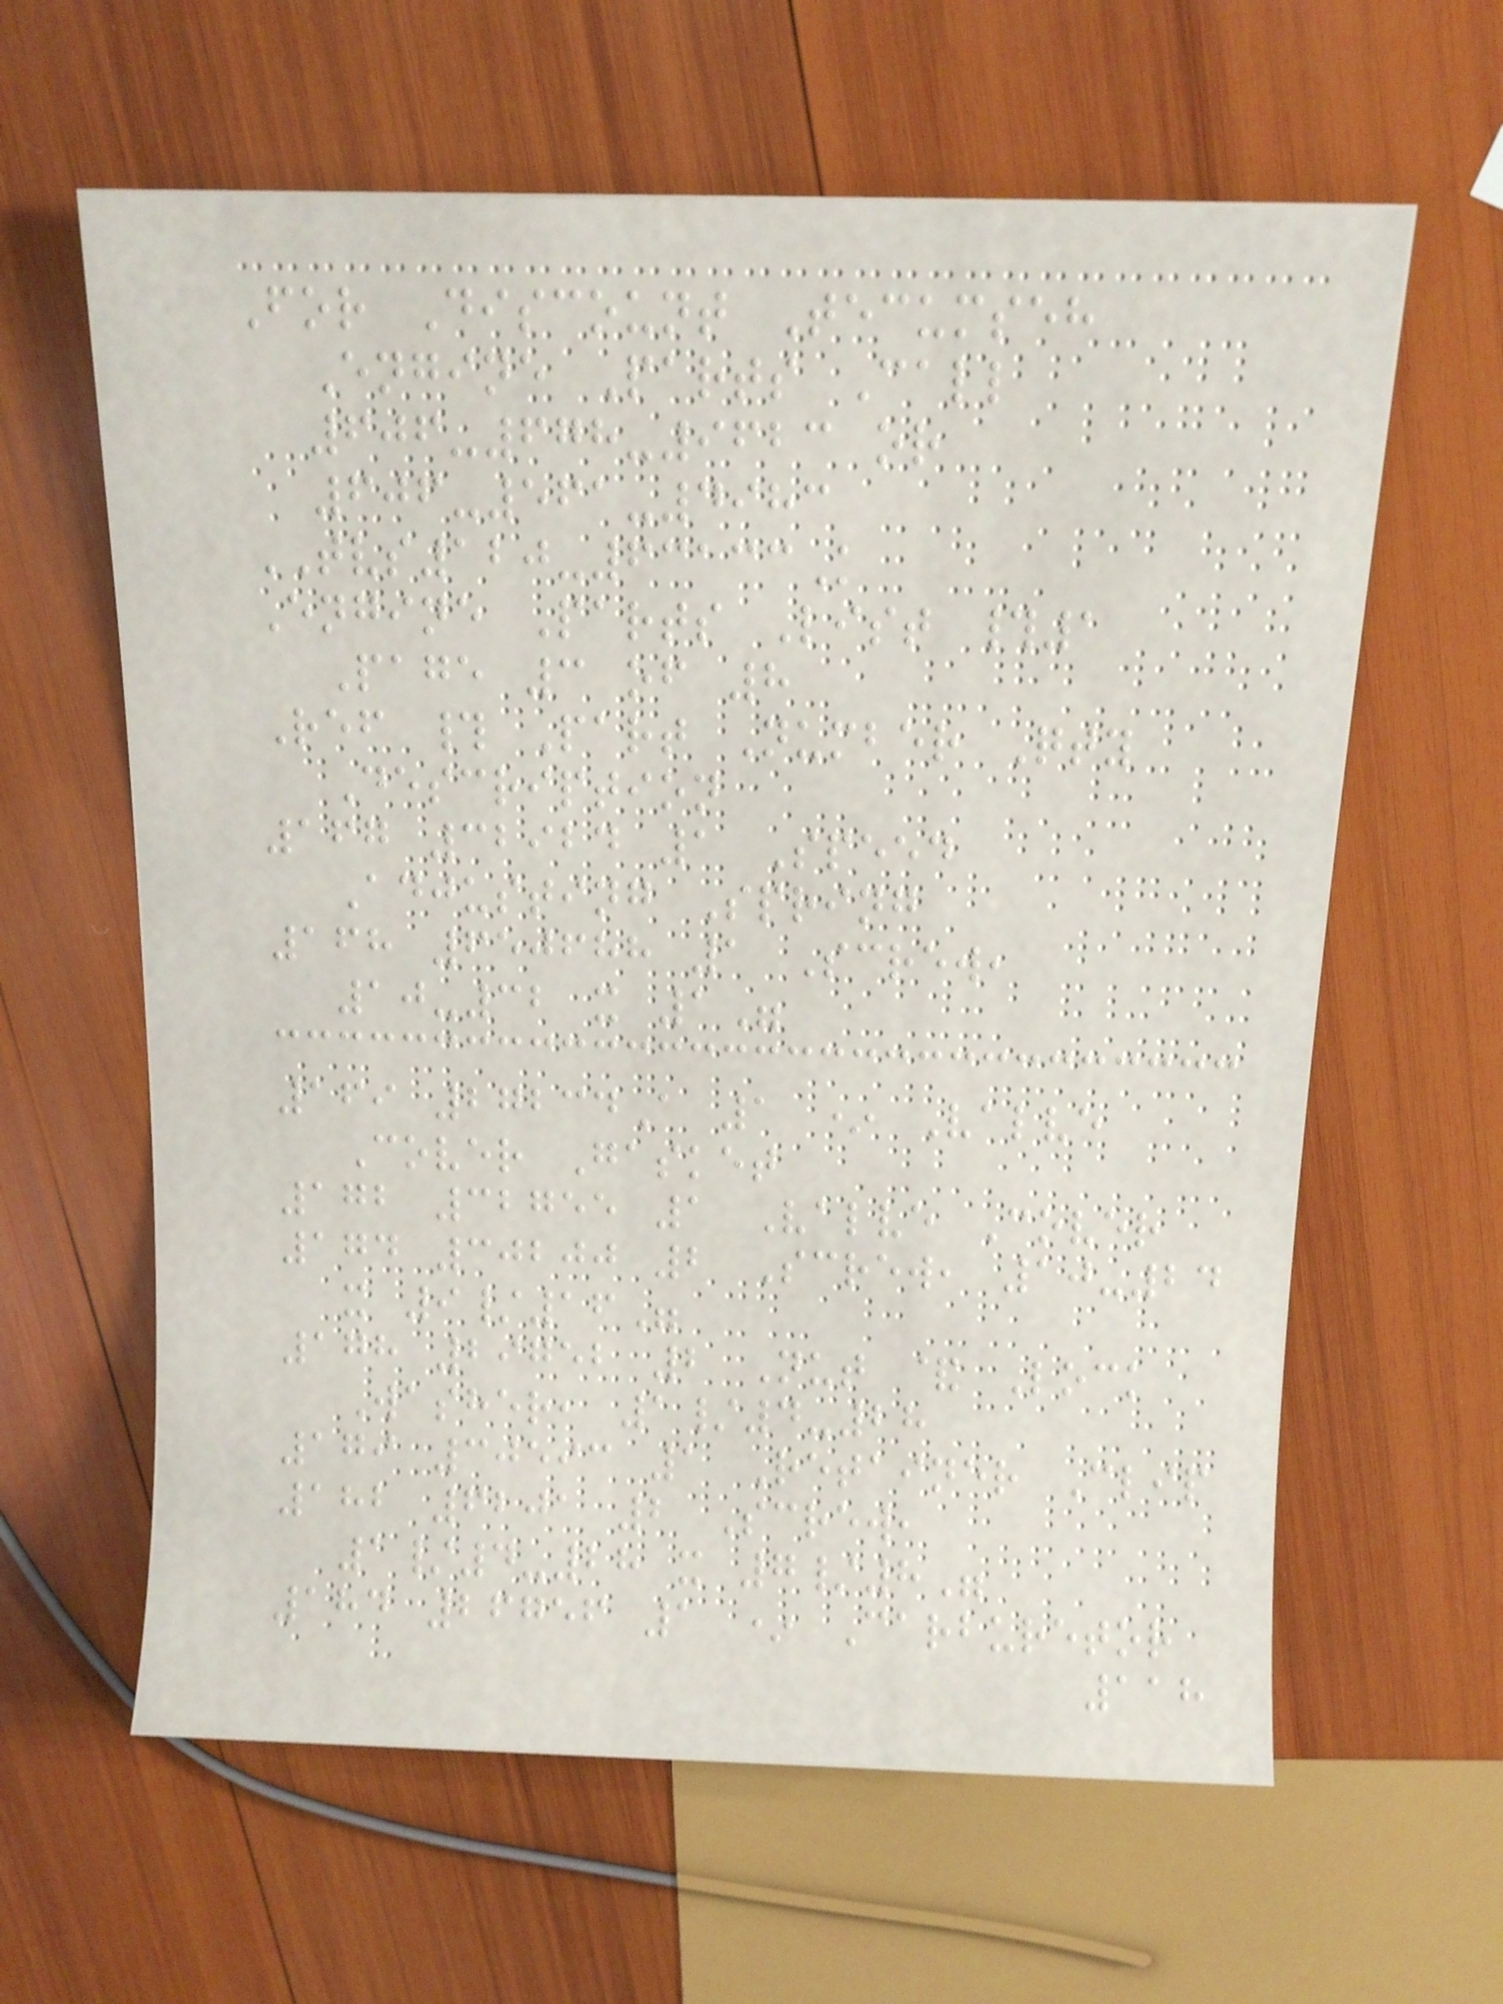For Discount Tecumseh
Engine Parts Call
606-678-9623 or
606-561-4983
TVS120-63133K
Engine Parts List #1
Page 3 of 8
Ref # Part Number Qty
Description
167 32924 1 Speed
Adjusting Spring
168 650688 1 Screw,
10-32 x 1"
169 27234A 1 * Valve
Cover Gasket
172 32755 1 Valve Cover
174 30200 2 Screw, 10-24
x 9/16"
178 29752 2 Nut & Lock
Washer, 1/4-28
179 30593 1 Retainer Clip
182 6201 2 Screw,
1/4-28 x 7/8"
184 26756 1 * Carburetor
118
